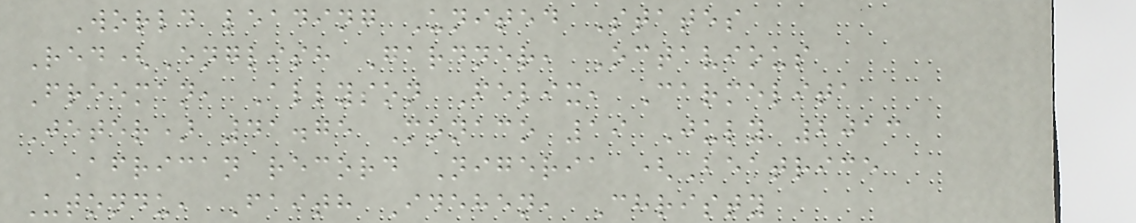World leading United States
Red(English Gardner, Octavious
Freeman, Allyson Felix, Carmelita
Jeter) 41.75 Monaco 19 July 2013
African record Nigeria (Beatrice
Utondu, Faith Idehen, Christy
